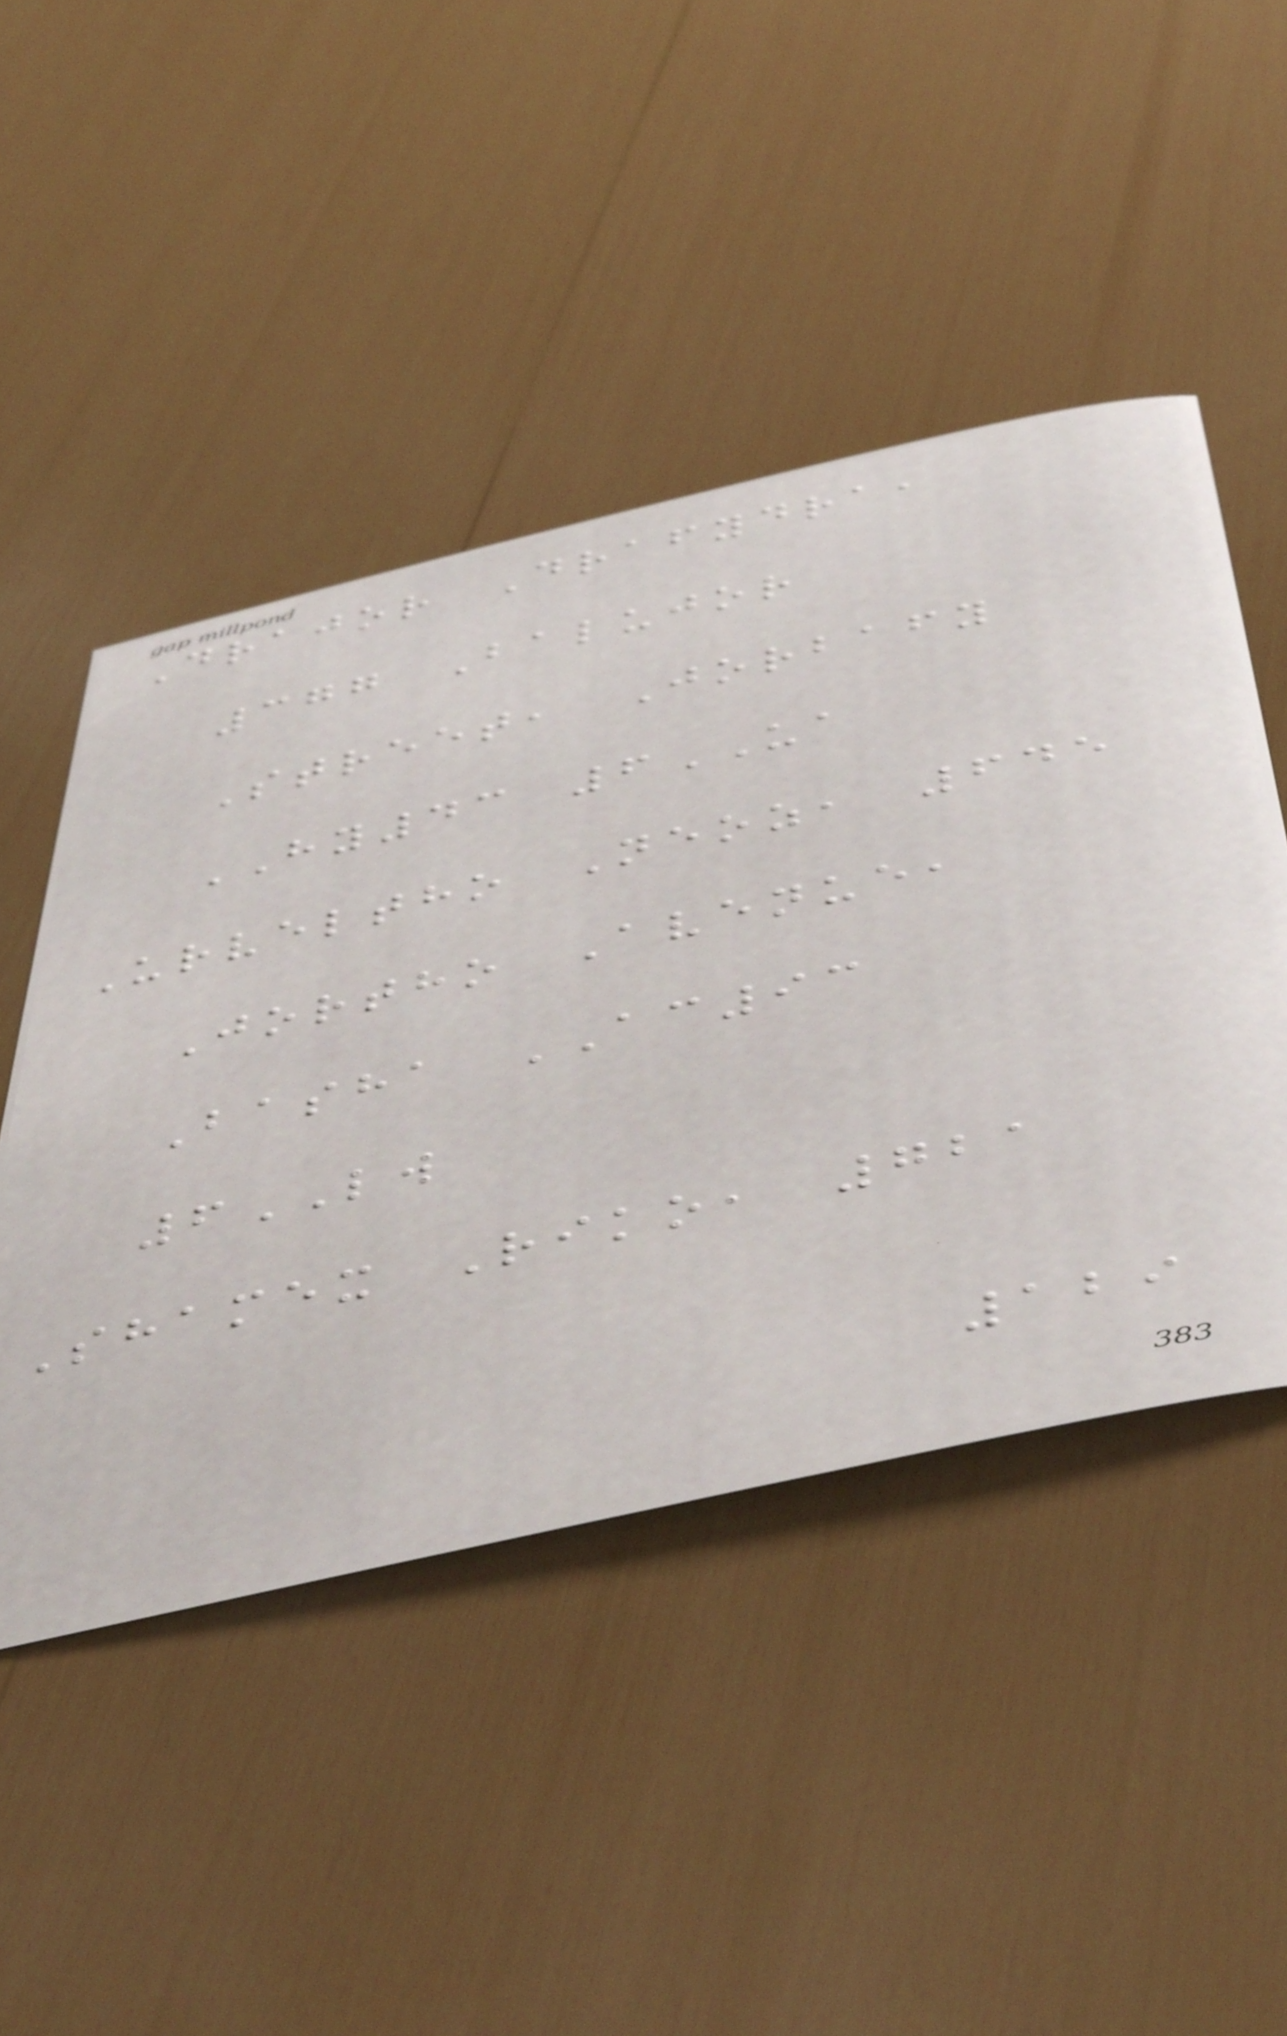Drajor Drafydra,
377 Balujor
Street, Jorbafy
HY43 6UA
Urveltho Neoz, 645
Jortho Avenue,
Basha AC93
6LW
Shamex Riko, 721
129
